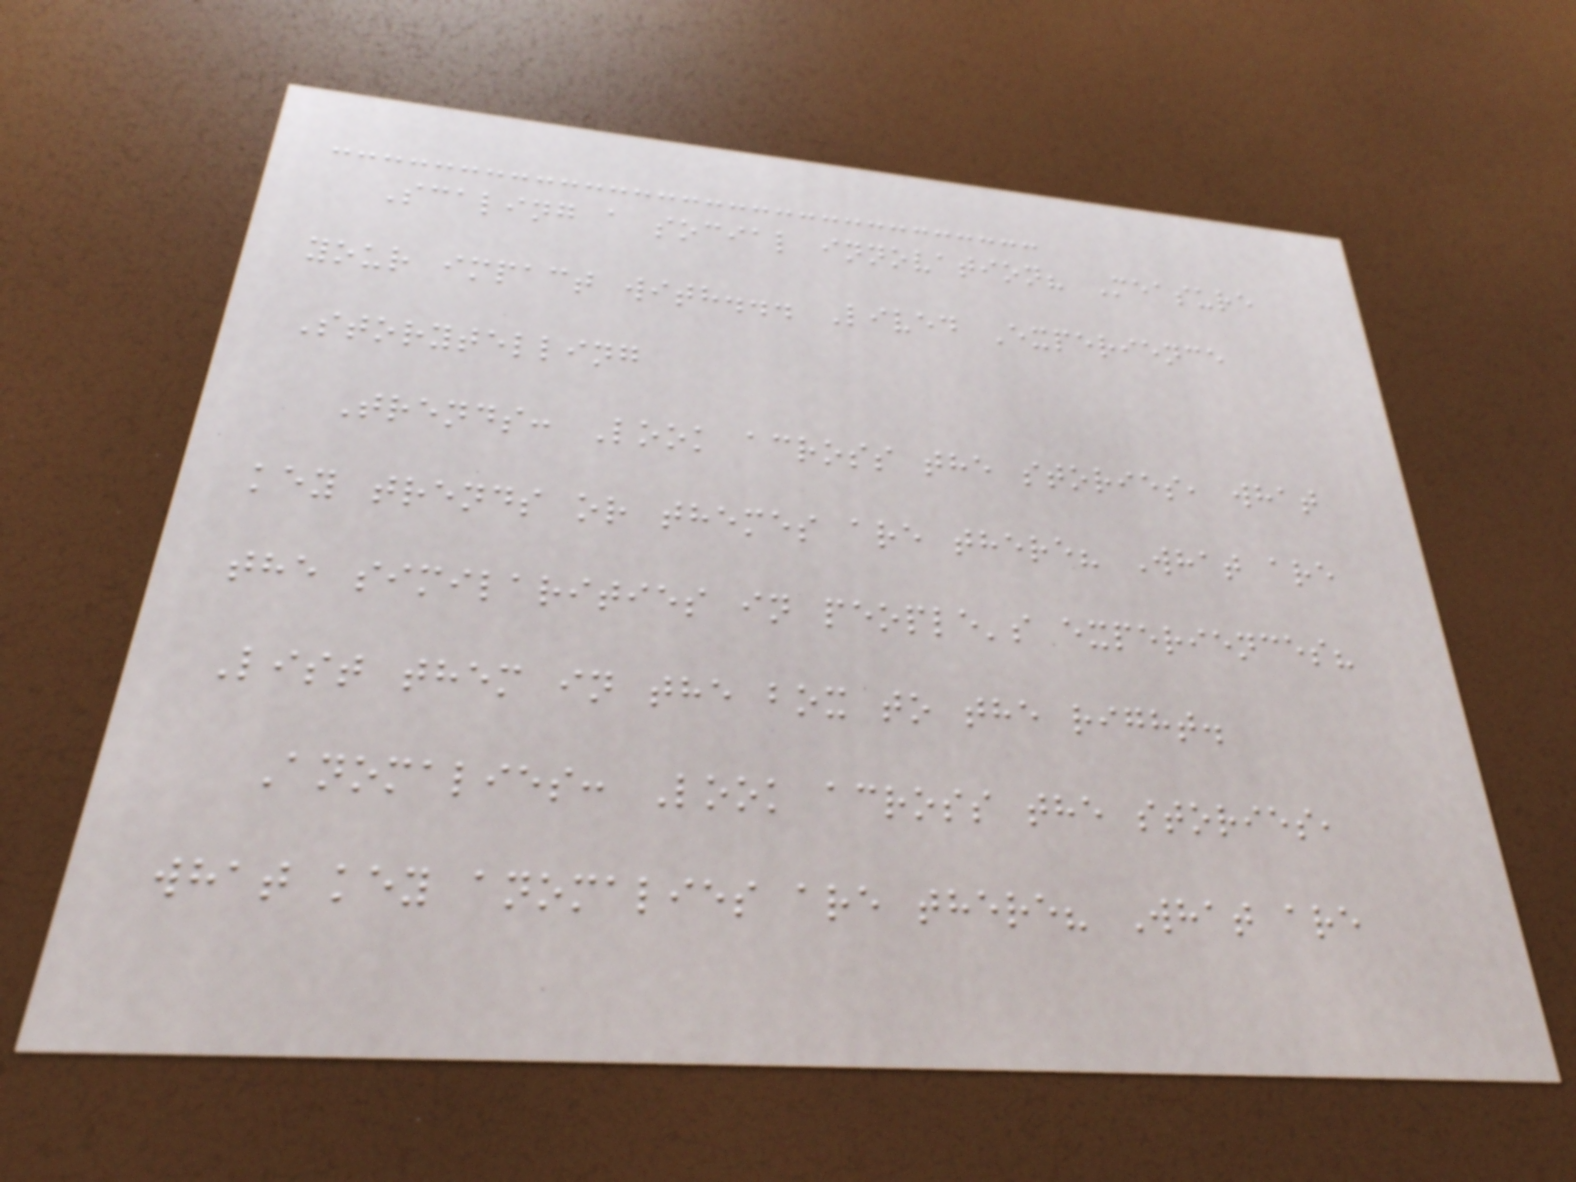Scaling a social innovation? Measure
your impact with... Lived Experience
Storytelling
Trends: Look across the stories, what
key trends or themes are there? What are
the similarities in people's experiences?
List them in the box to the right.
Anomalies: Look across the stories,
what key anomalies are there? What are
